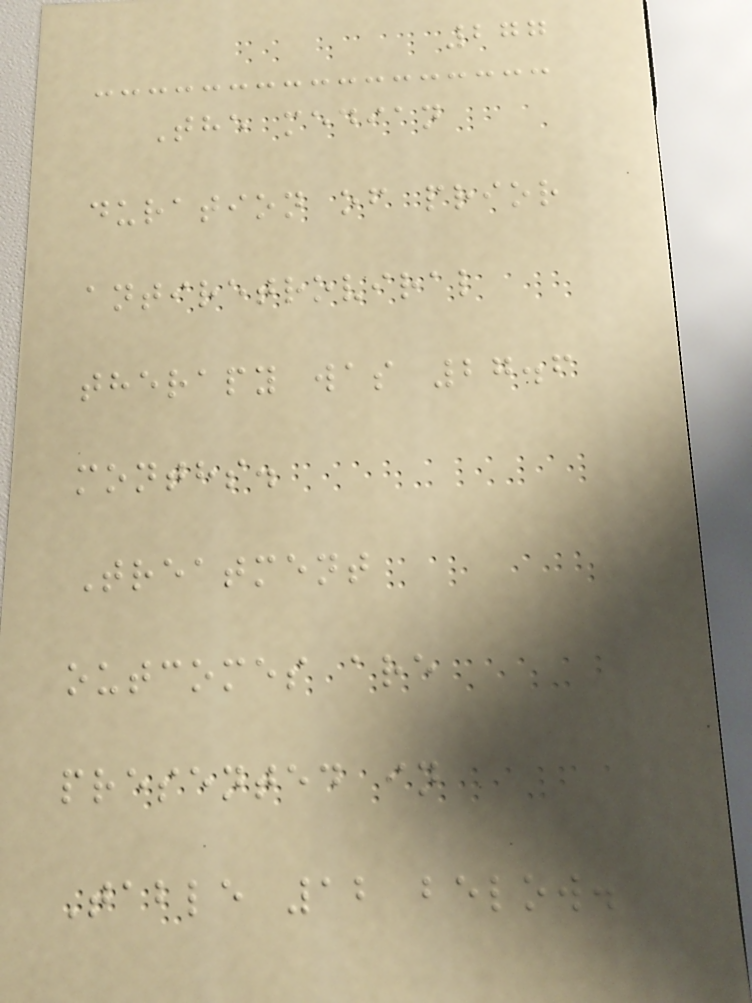277
The median
duration of prior
antiretroviral
therapy was 27.6
months.
Treatment
outcomes are
presented in
Table 12 below.
